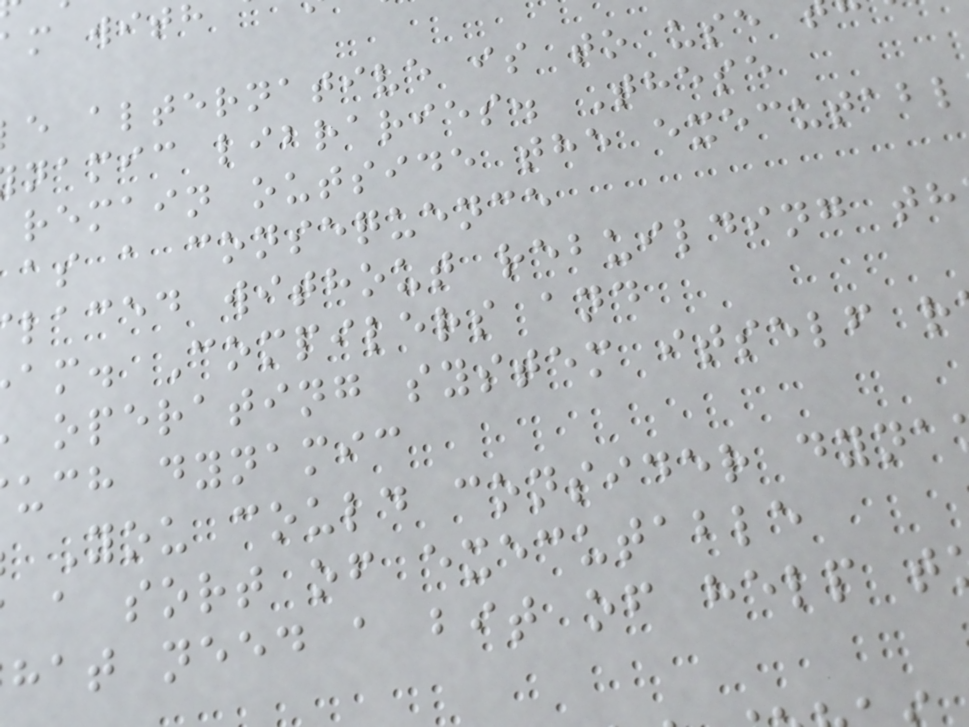e alternative is to use
namic libraries. These
remain outside the executabl
as a consequence
laced without rebuilding th
am. Compilers and
operating system itself r
uch dynamic
You could consider dyna
a sort of executable
hat need a bit of help t
